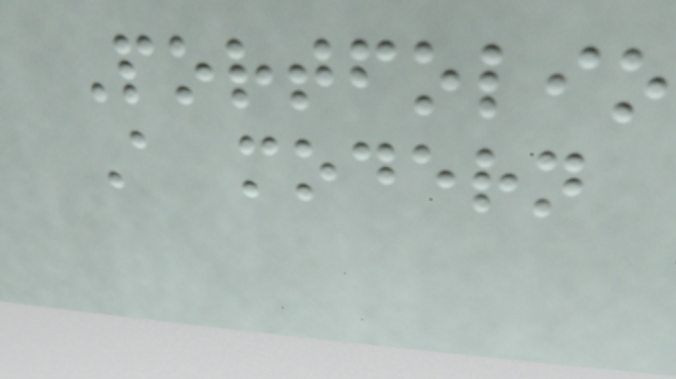Portfolio
A modern
